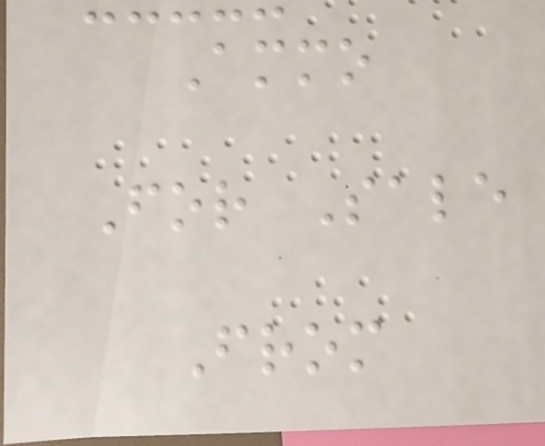Ammo
For Sale
From
